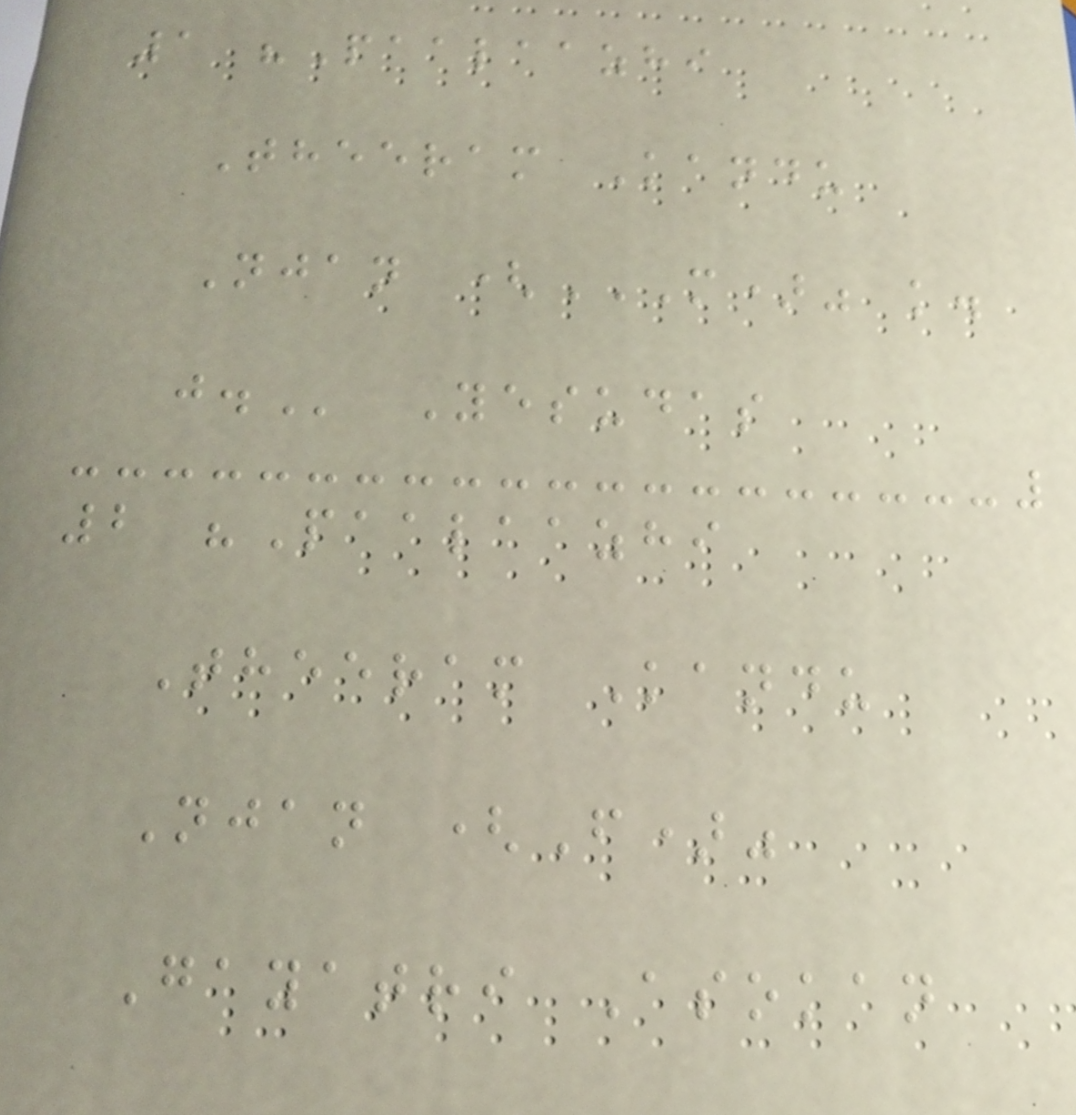1 "Paalaazhi
Theeram Kandu
Njan (M)" K.
J. Yesudas
2 "Paalaazhi
Theeram Kandu
Njan (F)"
Gayatri Asokan
